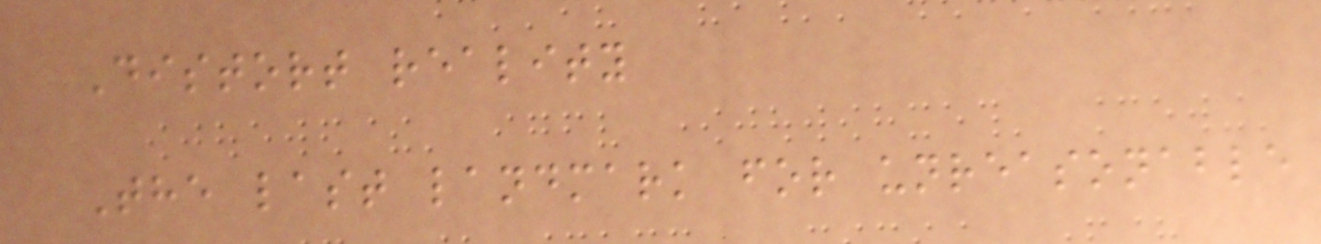Distort reality
The last landmark for unreasonable
